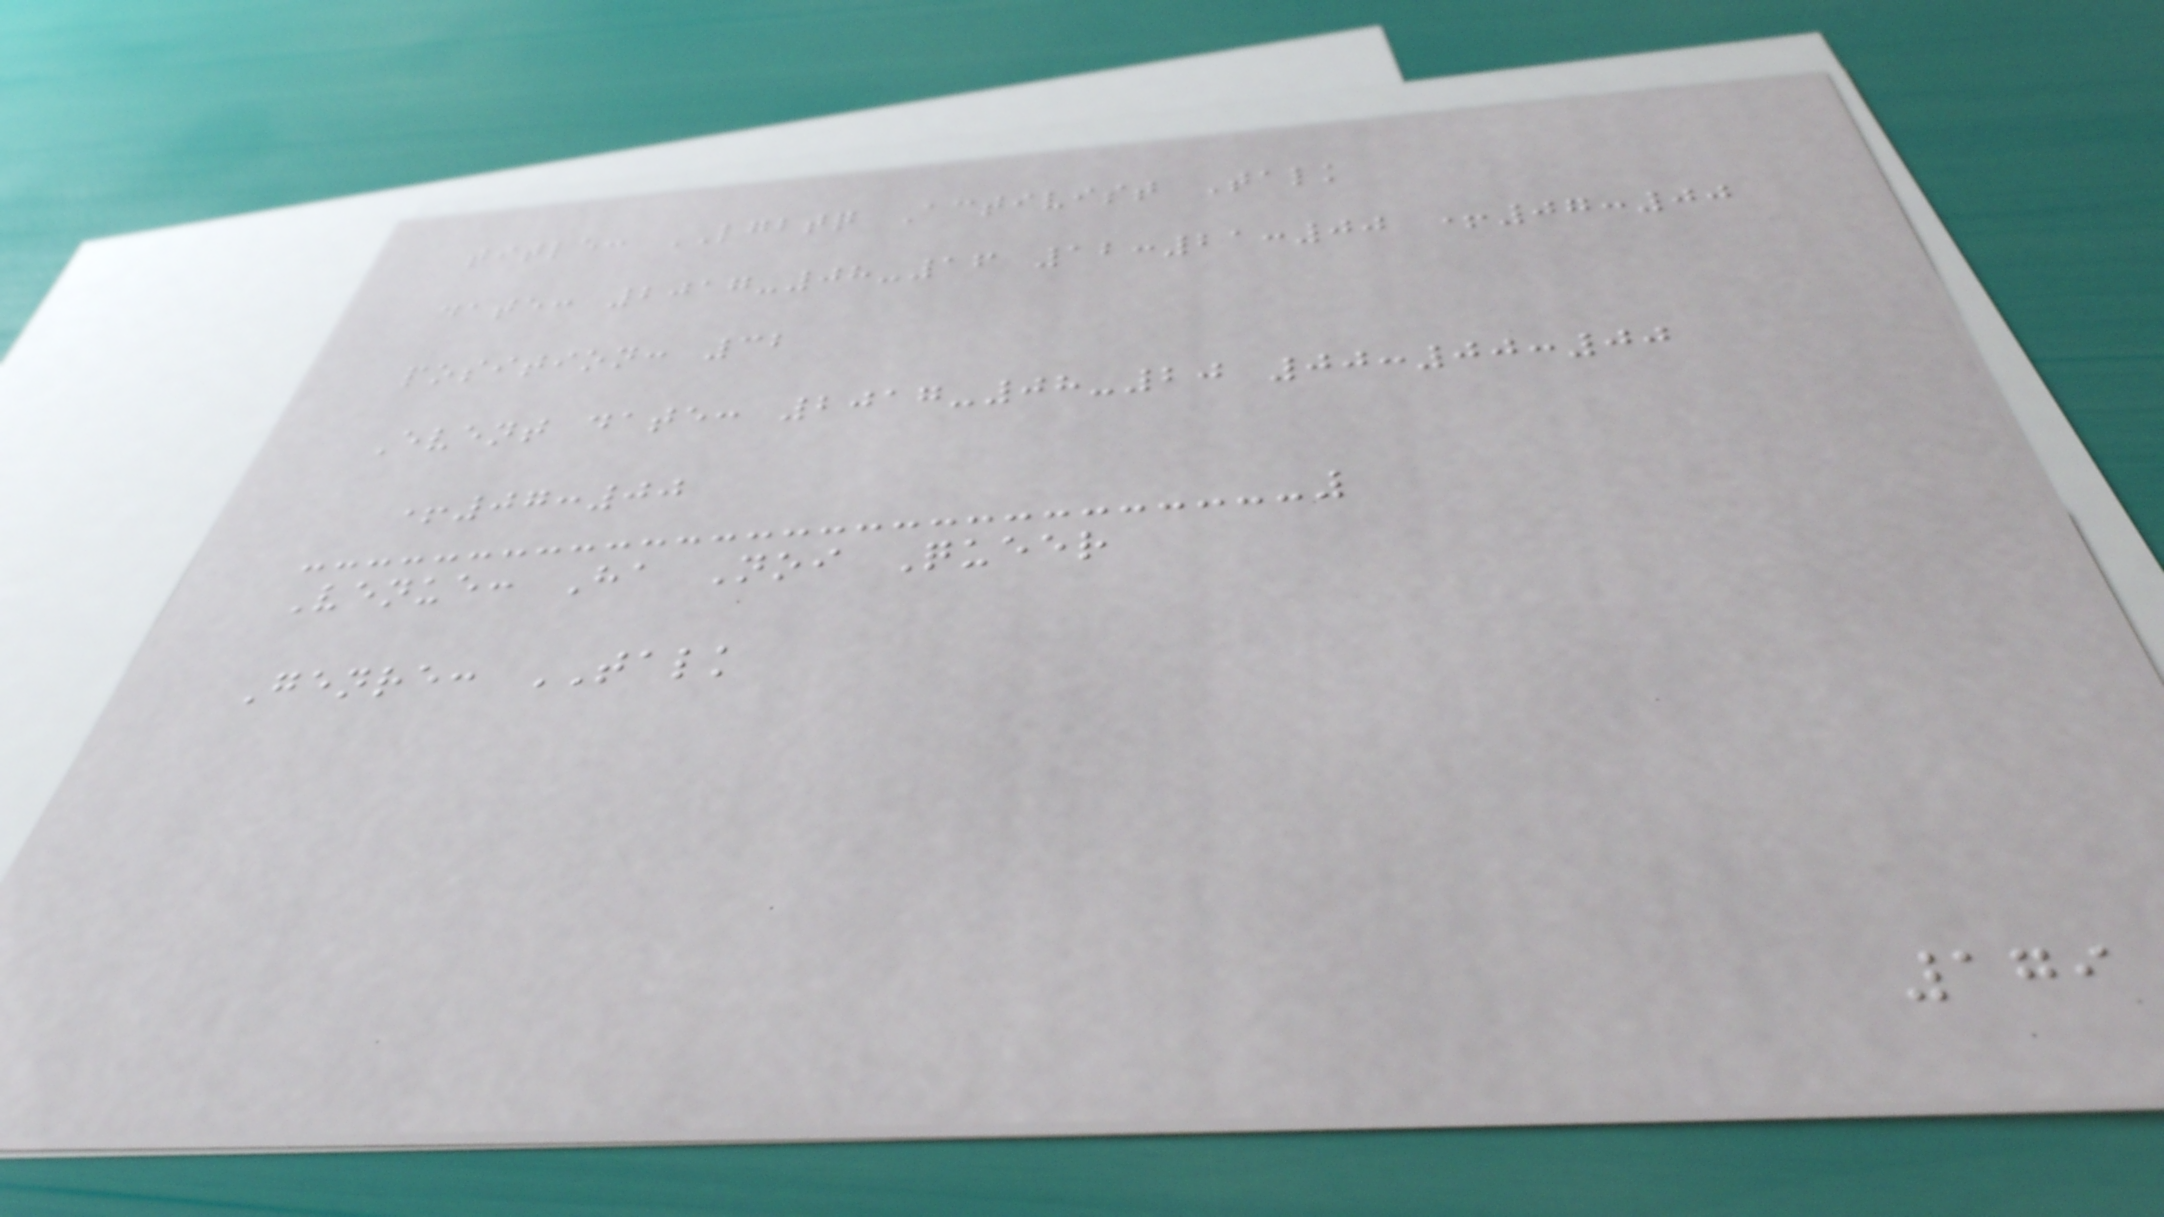title: LGBTQ Activist Talk
date: 2017-08-16 12:21:00 +07:00
position: 32
Event date: 2017-08-20 00:00:00
+07:00
Venue: Ha Noi Queer
Genre: TALK
179
